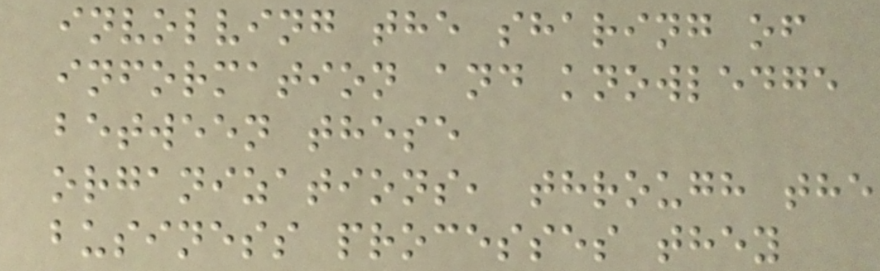involving the sharing of
information and knowledge
between these
organizations, through the
business processes they
